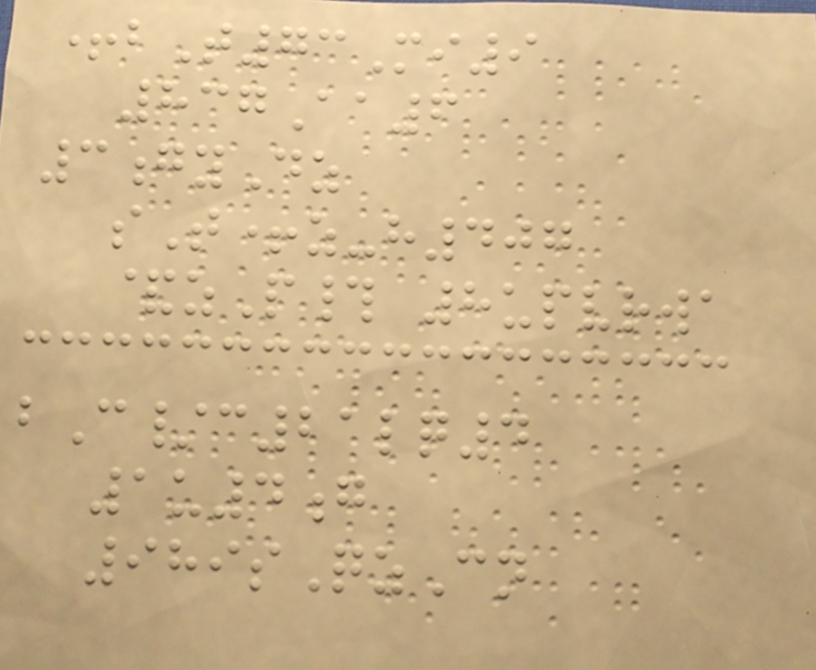+bT73Mi9
837Aa6
3gyDz
sT+z-h407
&zP# 8upvrwa
bC/c21lq4
1u4g
989sQzCn
